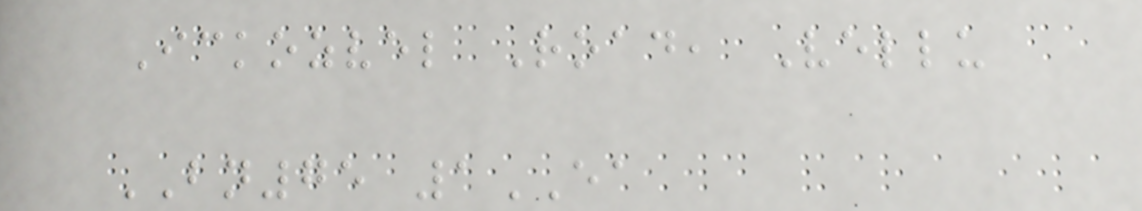Ickozvel Road, Vellu
BN75 1EA
